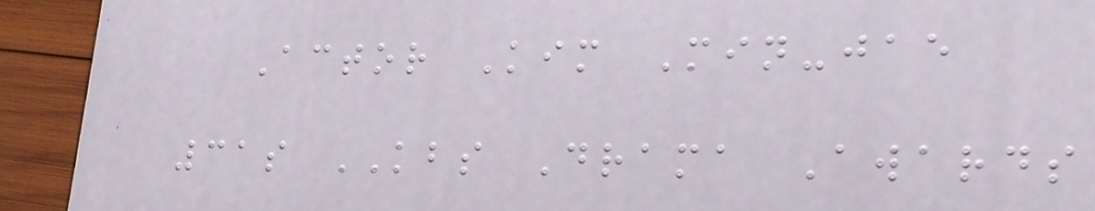Actor Kim Min-jae
31s KBS Drama Awards
